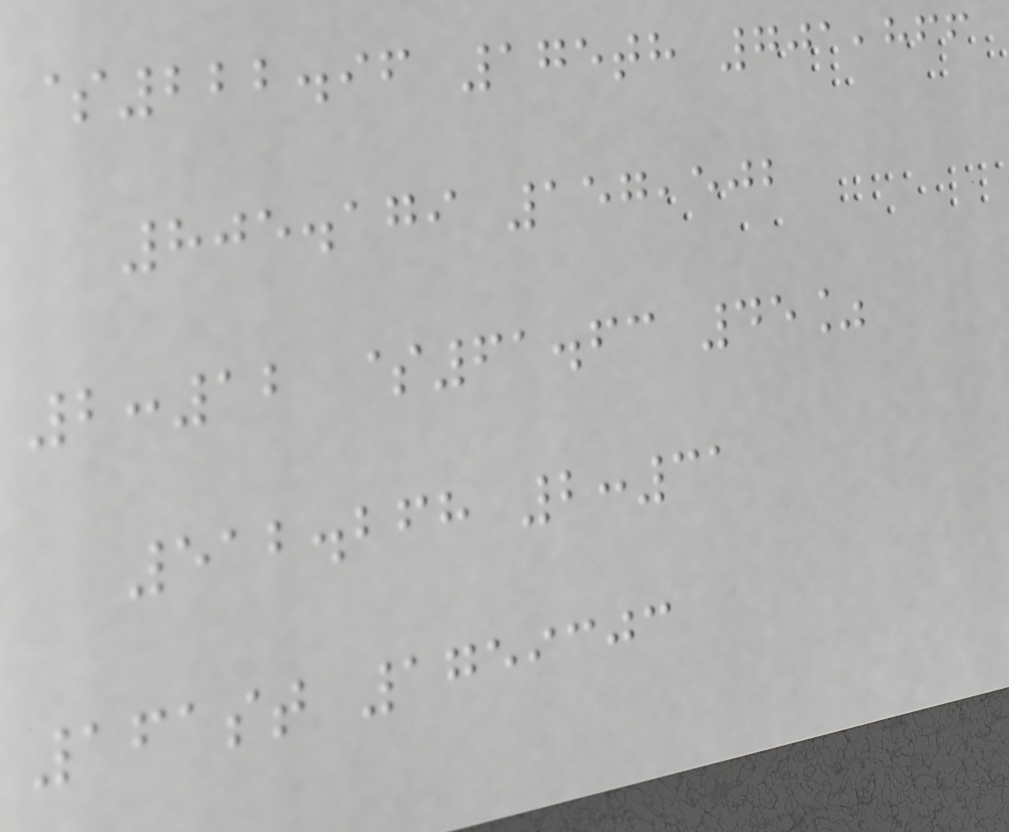$222.96 175th 701,866
805.179 157,502
2:12 $61.63 45%
512.268 2:31
161st 1759303
